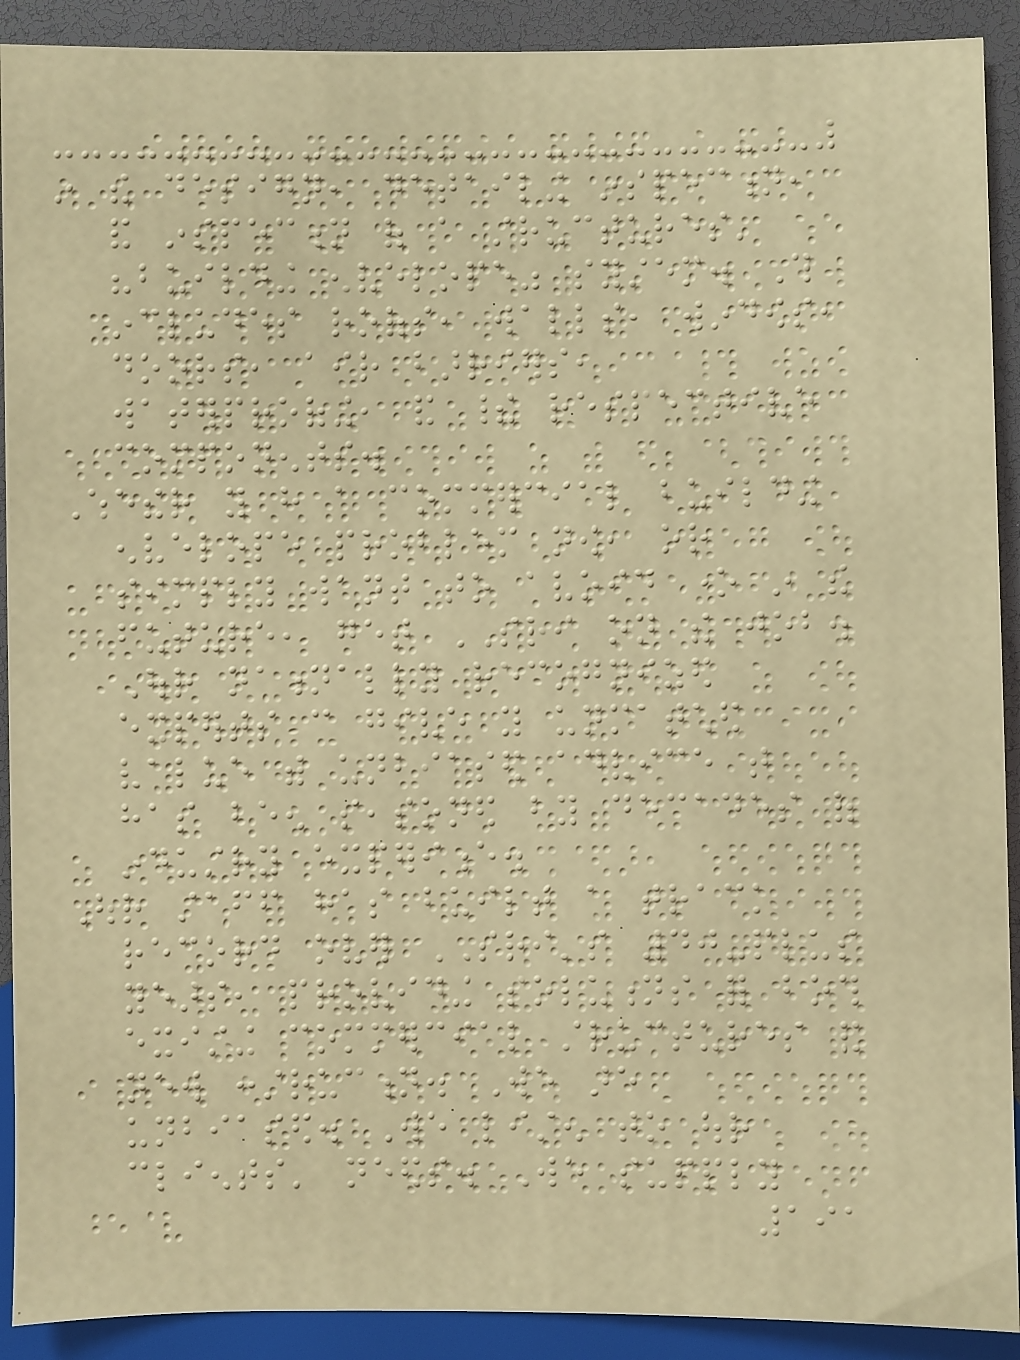in the design, detailing inspection,
and inspection of a structures'
"building envelope" system. This
includes roofs, walls, windows,
doors, air barriers,
waterproofing, and their respective
components.
Whether you have a commercial building
envelope problem now, or
simply want to avoid one in the
future, get SRI on the job.
Our nationally recognized
experts can give you unmatched
value with unbiased advice that
has been seasoned by decades of
industry experience.
Our staff has built a track
record over SRI's 40-plus
years, providing solutions for both
existing commercial structures and
new construction. We are
unbiased. We listen to our
clients' needs. We supply
191
